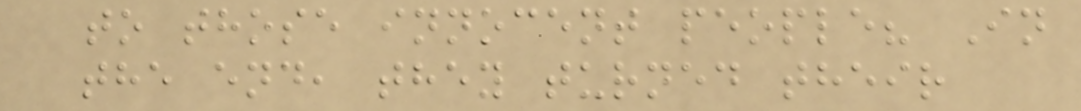to those innocent people? In
the end, they turned their
